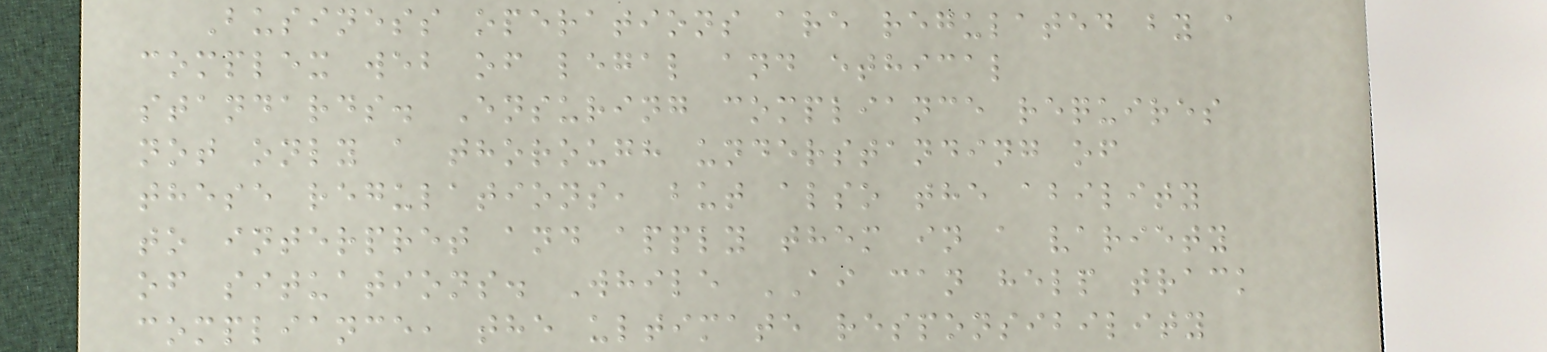Business operations are regulated by a
complex web of legal and ethical
standards. Ensuring compliance requires
not only a thorough understanding of
these regulations, but also the ability
to interpret and apply them in a variety
of situations. While AI can help track
compliance, the ultimate responsibility
